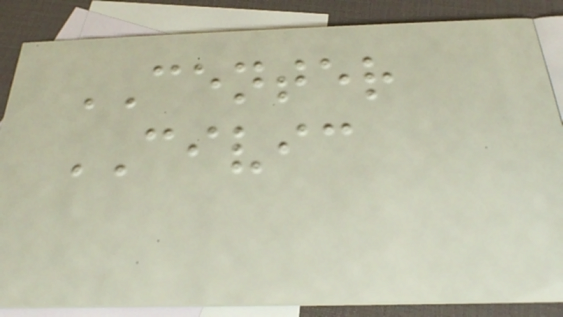CENTER
CIVIC
